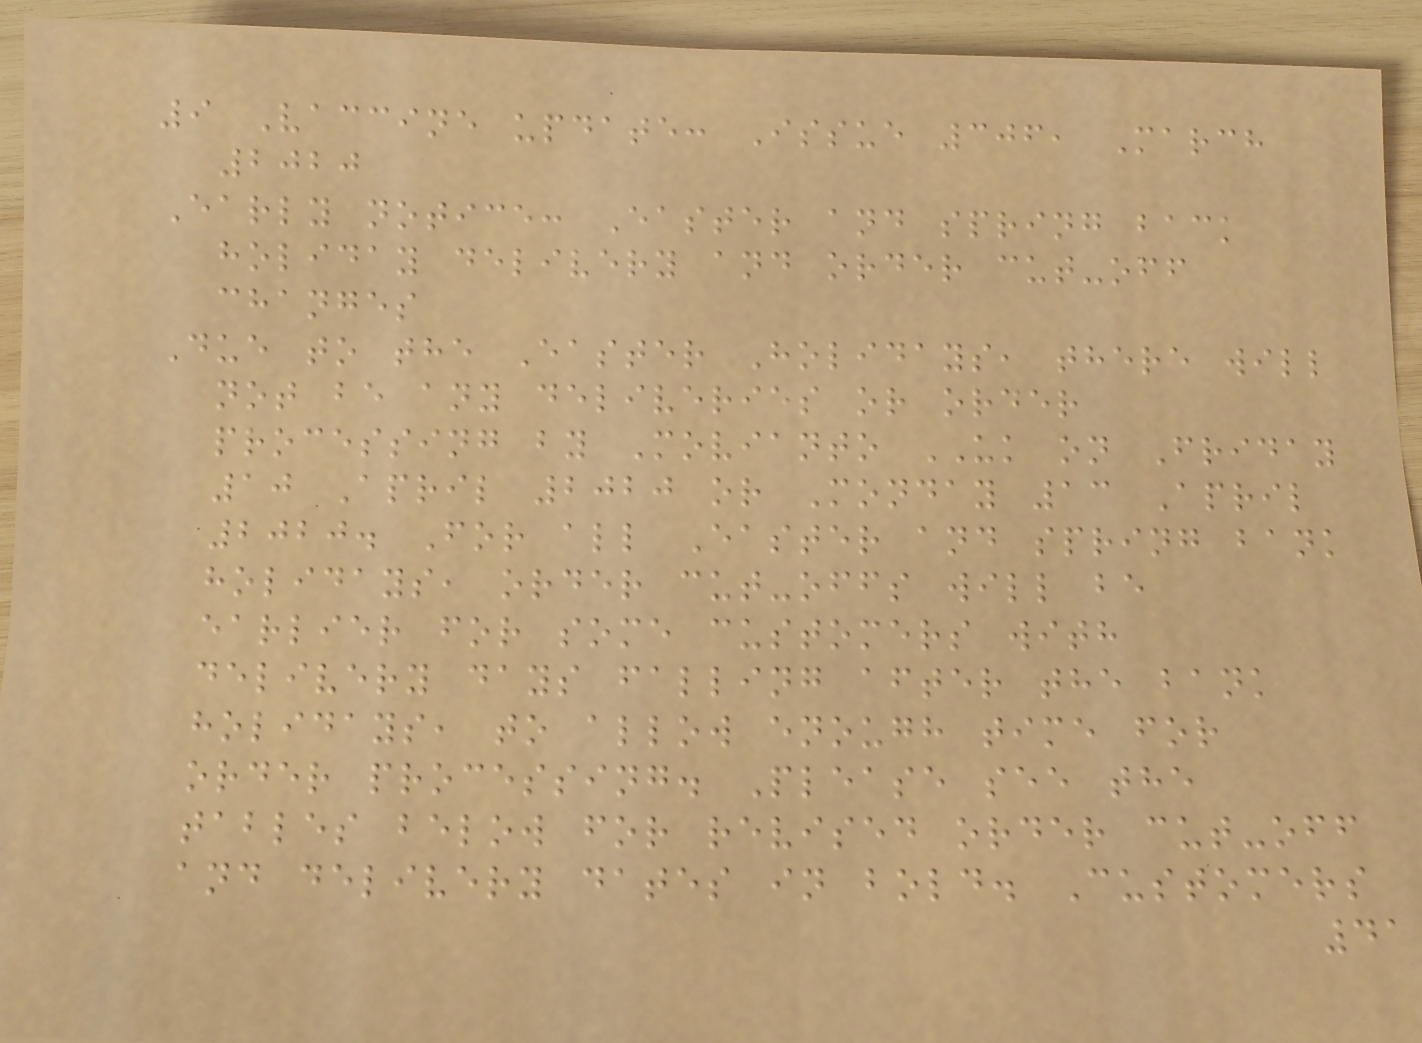9 Vaccine update: Issue 306, March
2020
Early notice: Easter and spring back
holiday delivery and order cut-off
changes
Due to the Easter Holidays, there will
not be any deliveries or order
processing by Movianto UK on Friday
10 April 2020 or Monday 13 April
2020. For all Easter and spring bank
holidays, order cut-offs will be
earlier for some customers with
delivery days falling after the bank
holidays, to allow enough time for
order processing. Please see the
tables below for revised order cut-off
and delivery dates in bold. Customers
41
